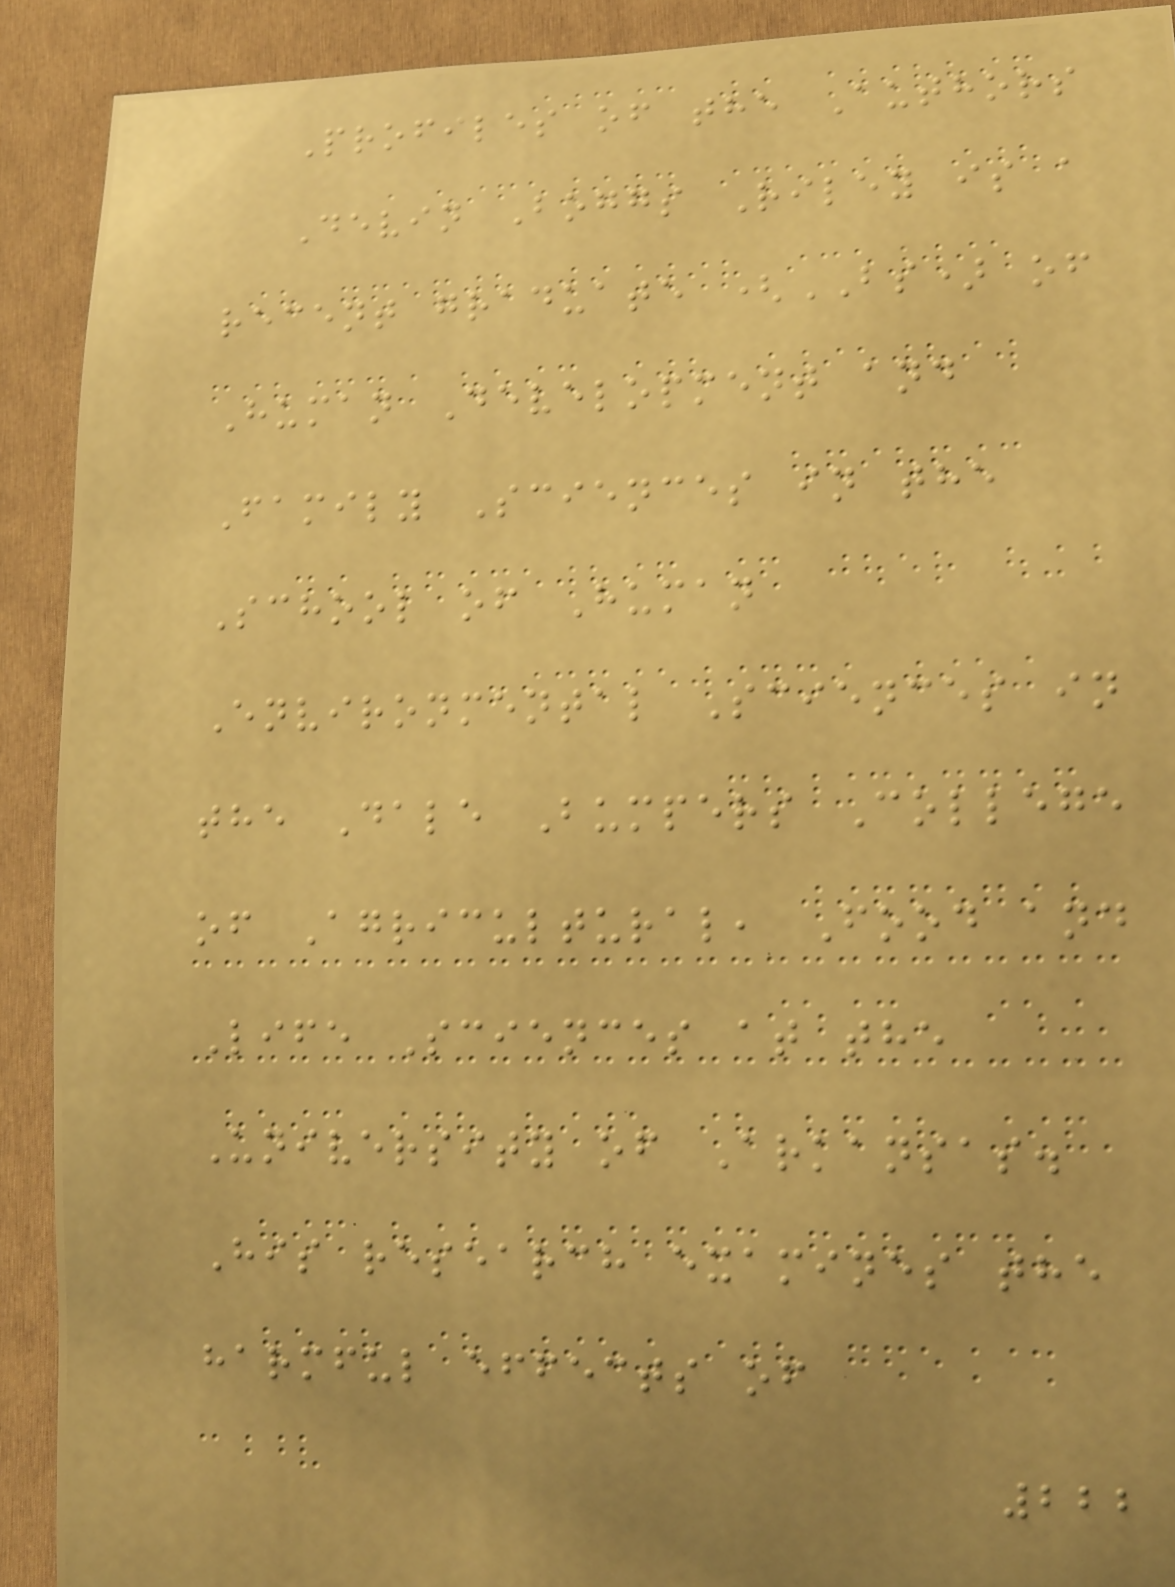Profiles of the Authors
Devin Boggs Riley is a
recent graduate (BS) of
Human Development and
Family Sciences in the
School of Human
Environmental Sciences in
the Dale Bumpers College
of Agricultural, Food and
Life Sciences at the
University of Arkansas.
His research examines the
harmful effects of
222
